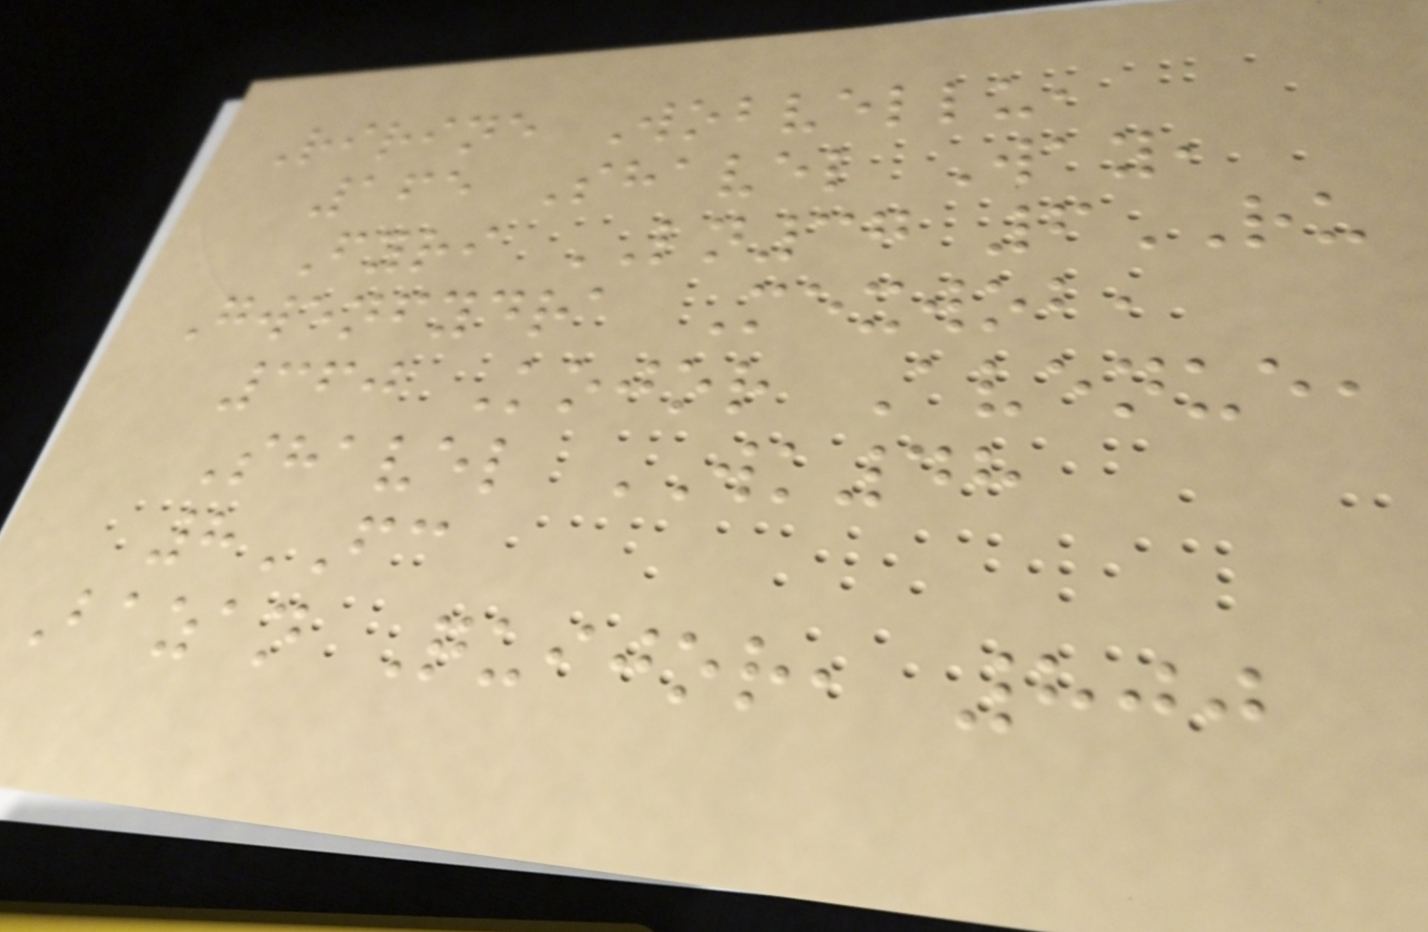Ririne Wobvellu,
165 Shavel Way,
Fyri LN37 6RU
Gwenfydra Mexwob,
360 Kojor Avenue,
Shavel WK48
8FC
Bazan Quijor, 800
